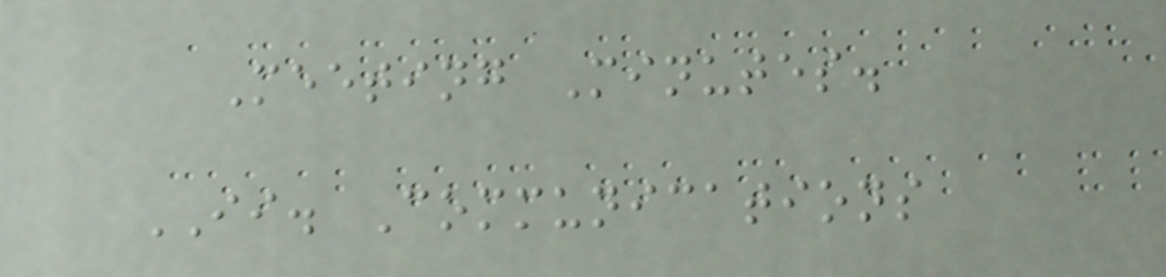Meeting Minutes.
II. Communications
